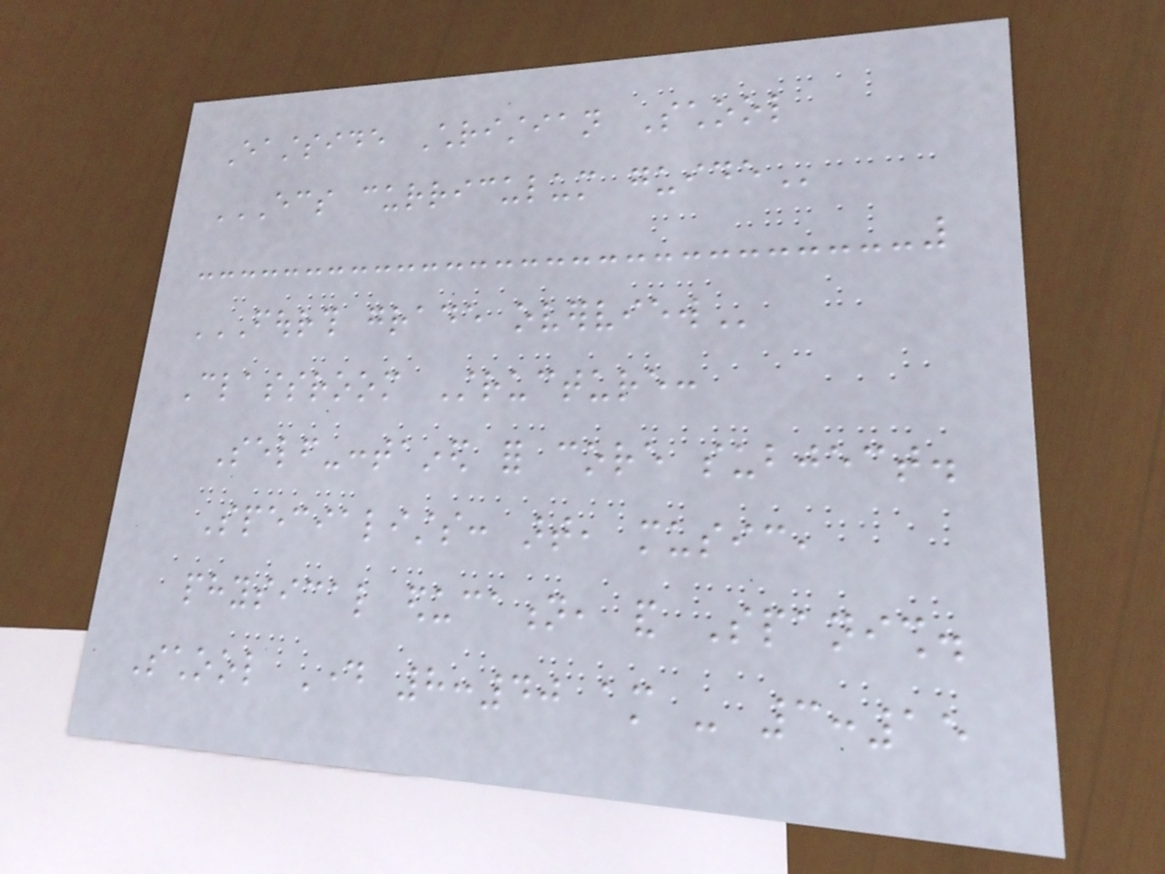Eastside Christian School
ECS CURRICULUM GUIDE
FOURTH GRADE OVERVIEW
Classroom Structure:
Self-contained for core subject.
Specialists: art, music,
physical education, and Spanish.
School Day 8:40 am - 3:15
